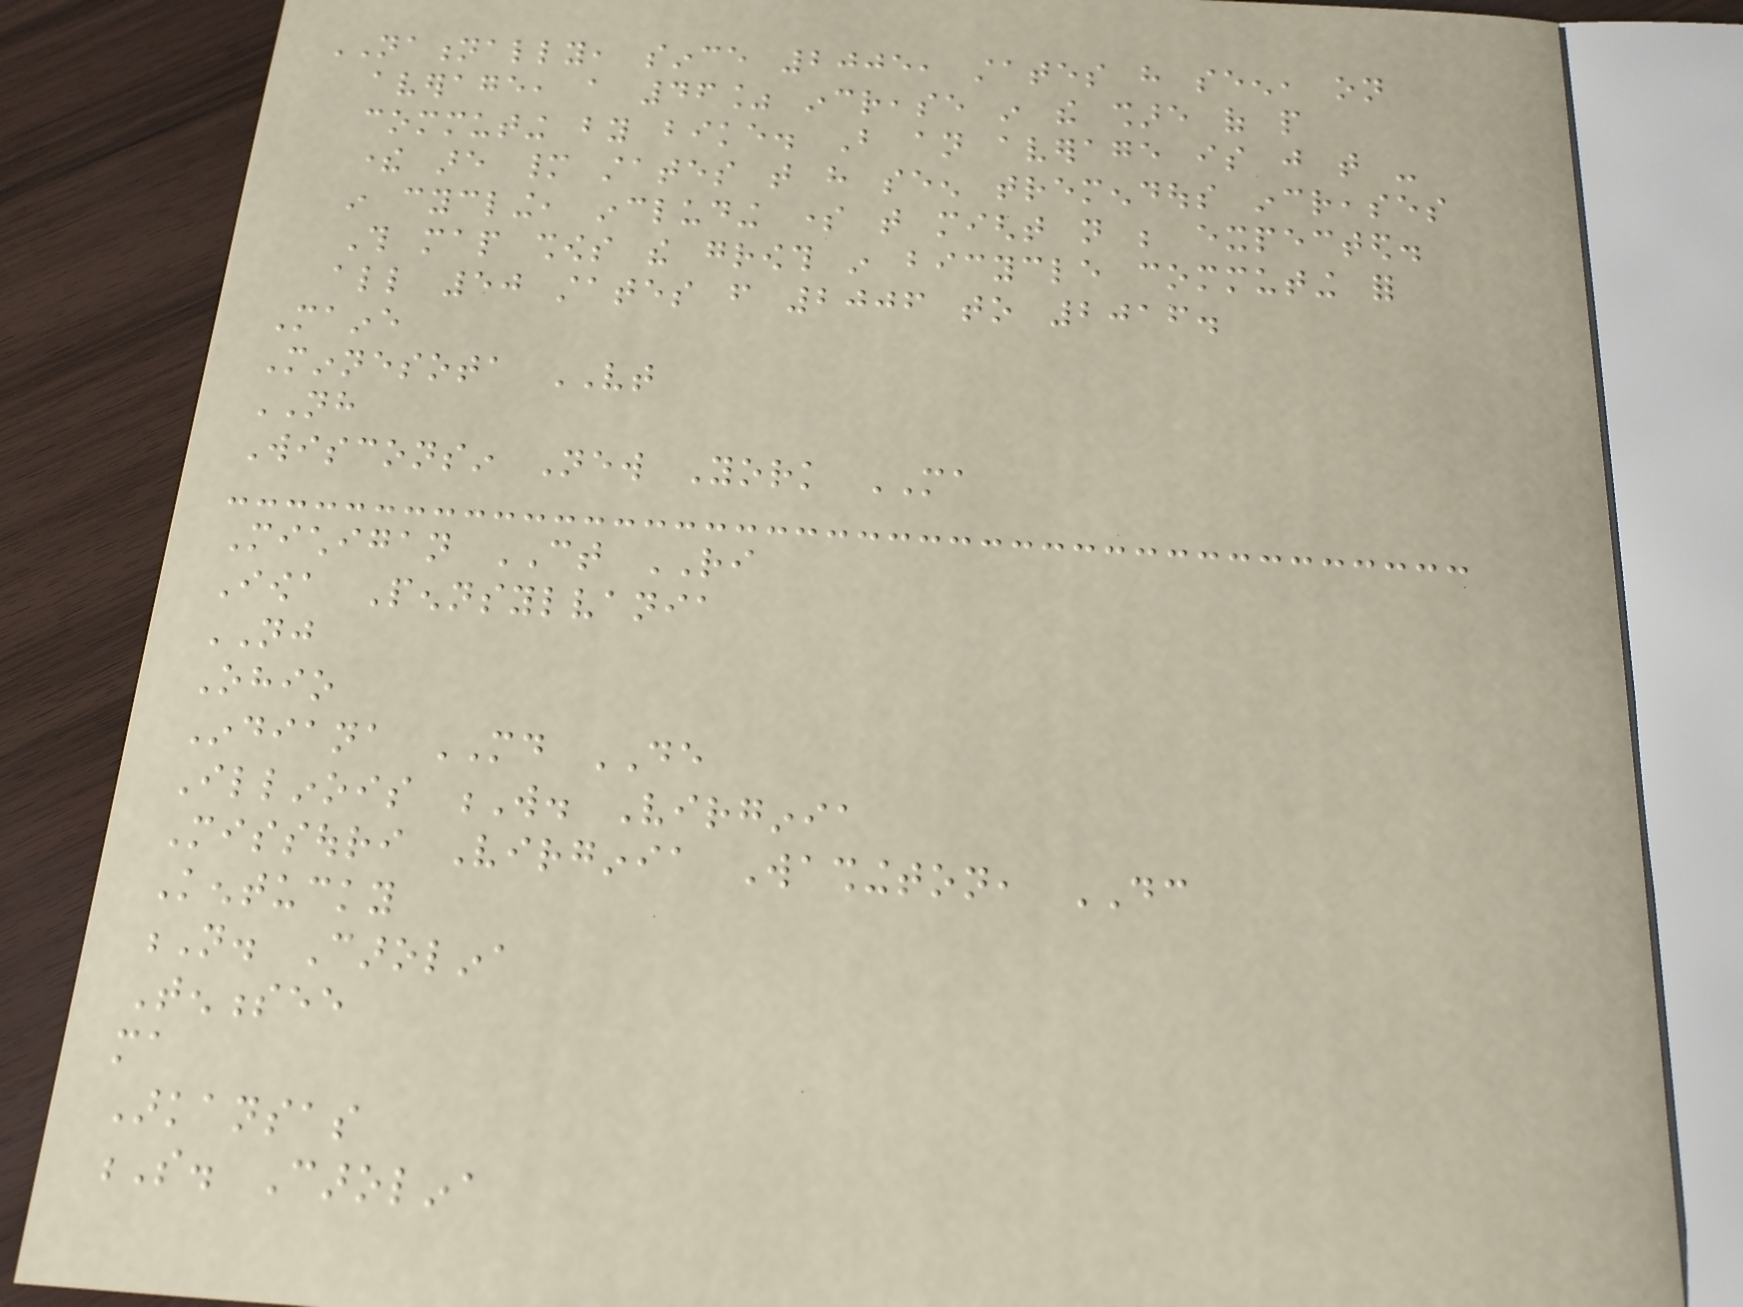NATIONALLY, since 2005, states have seen, on
average, a 46% increase in the share of people
commuting by bike. But an average is just that -
there are many states that have seen tremendous increases
in cycling, including some that might not be expected.
This map shows the growth in bicycle commuting for
all 50 states from 2006 to 2016.
Maine
Minnesota VT
NH
Wisconsin New York MA
Michigan CT RI
Iowa Pennsylvania
NJ
Ohio
Indiana MD DE
Illinois W. Virginia
Missouri Virginia Washington, DC
Kentucky
N. Carolina
Tennessee
ma
Arkansas
S. Carolina
